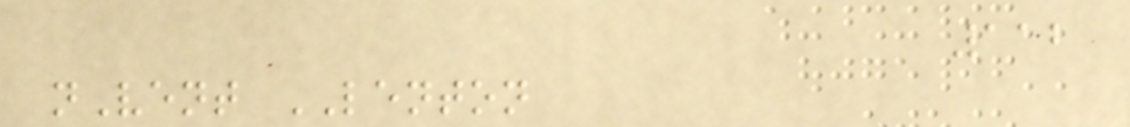112
nVent LENTON
